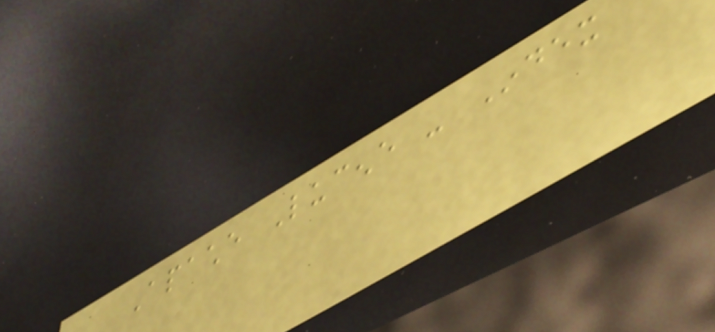Apache Lucene - Index
